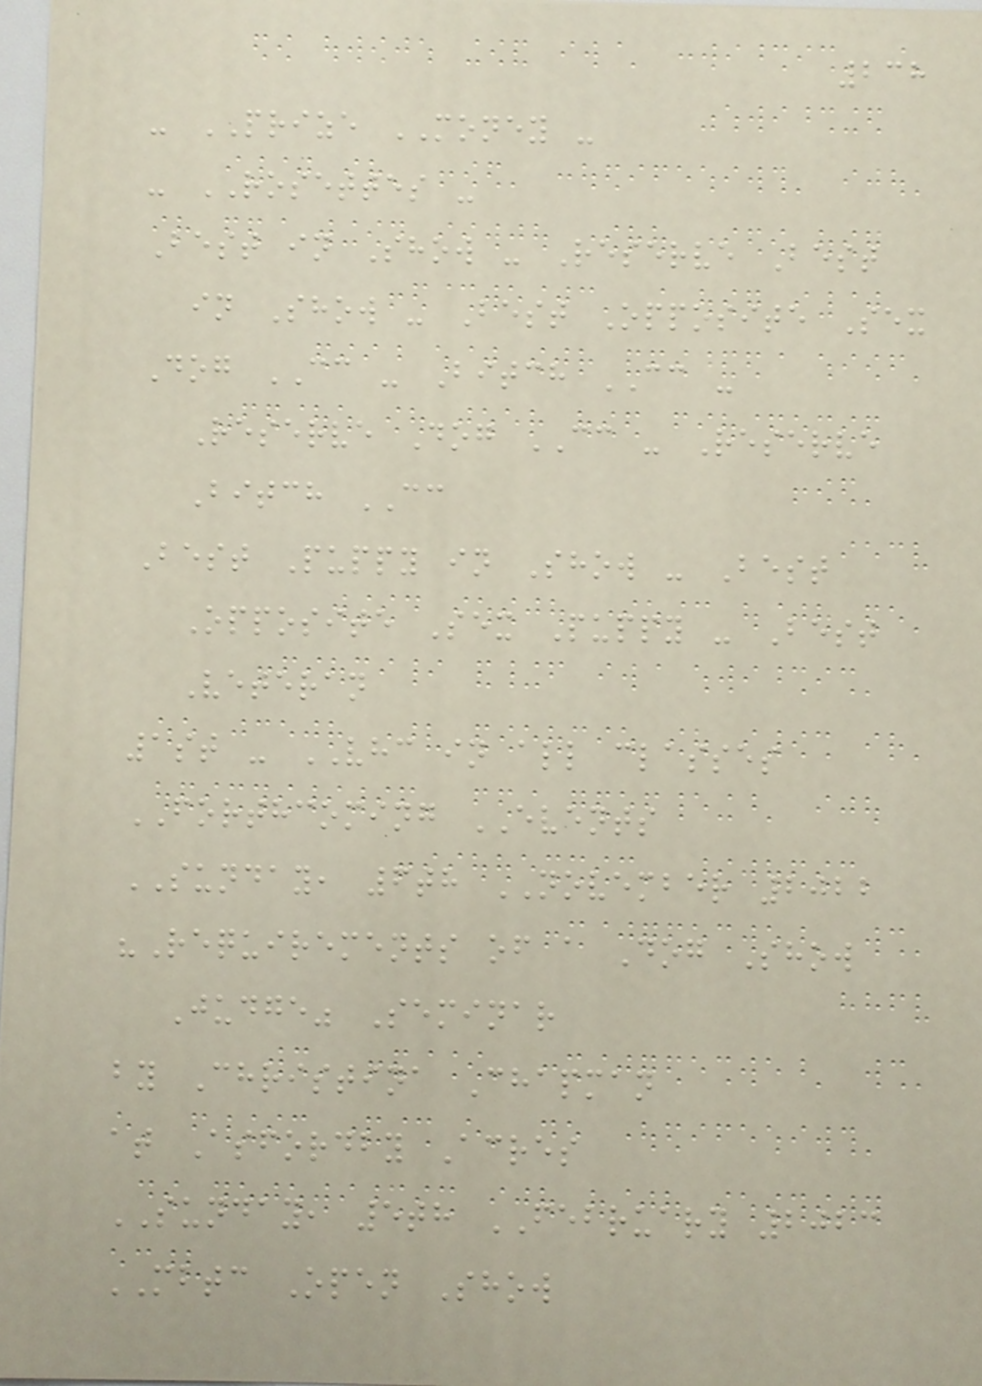238
- PRIZE MONEY -
- ROSETTES -
Best in Show - Reserve Best
in Show - Best Opposite Sex
Dog CC - Bitch CC -
Reserve Dog CC - Reserve
Bitch CC
Best Puppy in Show - Best
Opposite Sex Puppy - Best
Veteran
1st - VHC in all classes
FORTHCOMING EVENTS
SUNDAY, 6th NOVEMBER 2022
"Requirements of a Dog Show
Judge" Seminar
by Christina Chapman
at Asfordby Acres
SUNDAY, 5th FEBRUARY 2023
MBTC Open Show
